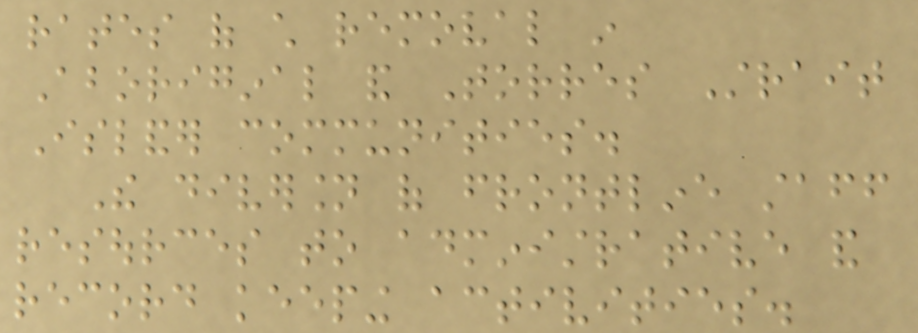rates of child removal in
Aboriginal and Torres Strait
Islander communities.
The diversion of frontline staff
resources to administrative and
record keeping activities.
